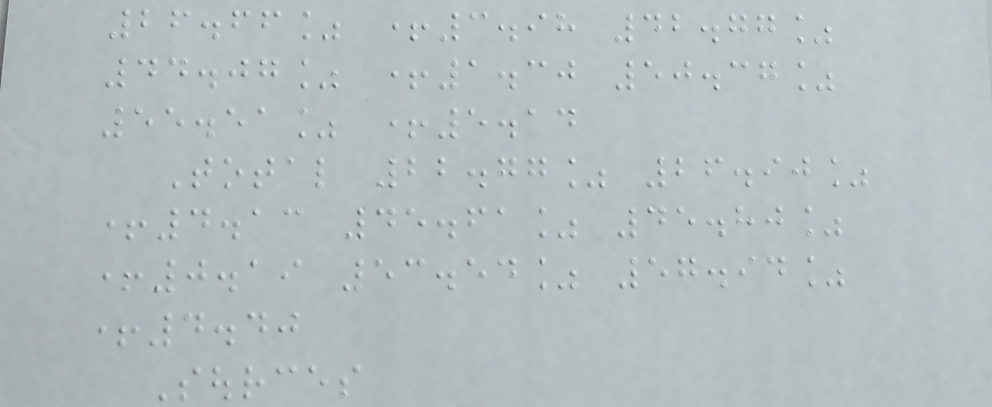26.66% +3.98 42.77%
44.07% +1.30 50.37%
55.51% +5.14
Total 22.77% 26.90%
+4.13 45.61% 45.80%
+0.19 53.54% 57.94%
+4.40
Sources
